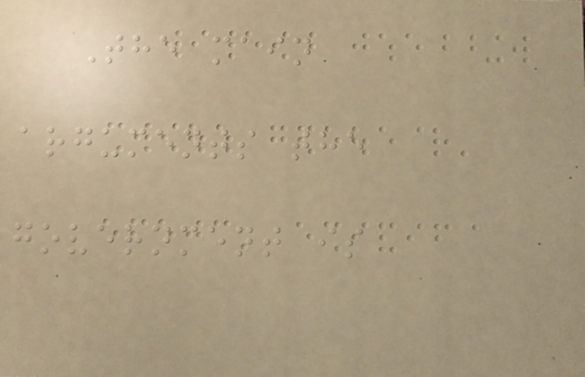The main
arguments the
government is
